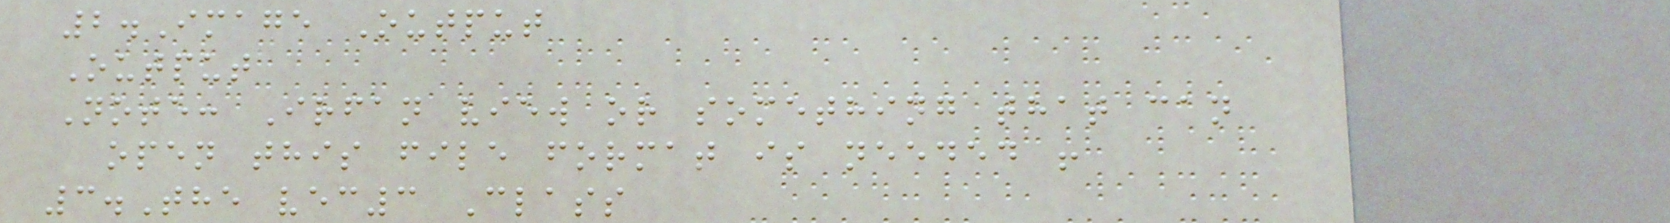2.Image Output
Output
Note: Irfan view or something that can
open this file format is needed !
3.The vec3 Class
